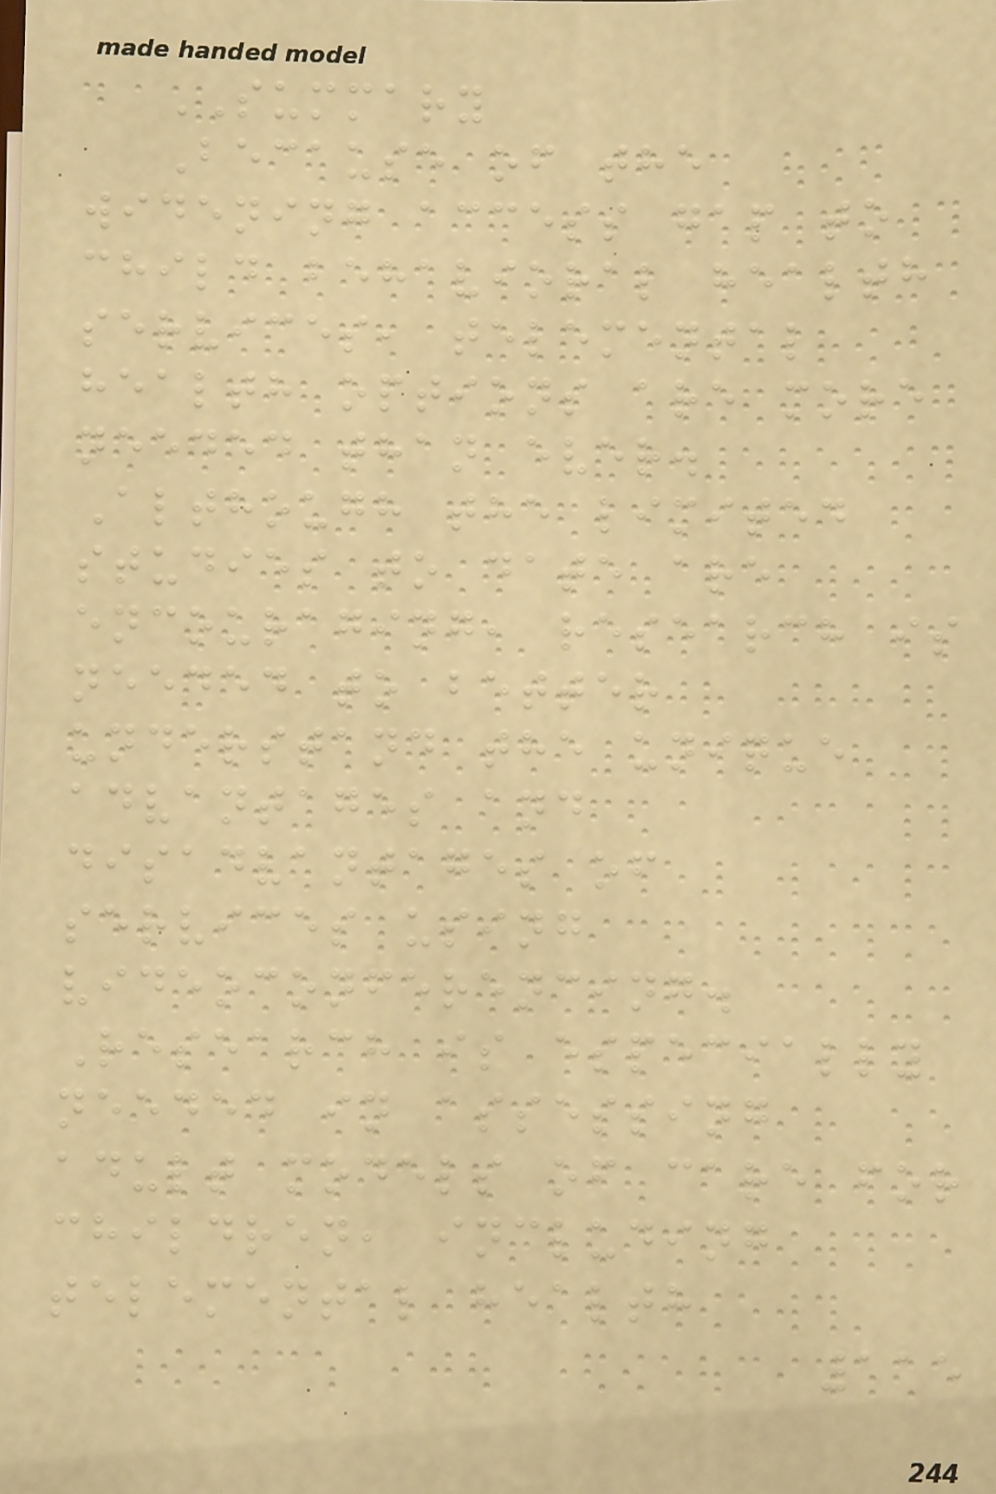SUMMARY
Because of the
widening access gap to
child behavioral health
services, telemental
health options are more
needed than ever.
Although the limited
studies to date are
encouraging, research is
needed to better
understand the unique
advantages and
disadvantages of
services using
videoconferencing.
Research is especially
needed in assessing
adult models of care for
children, including
telemental health
115
